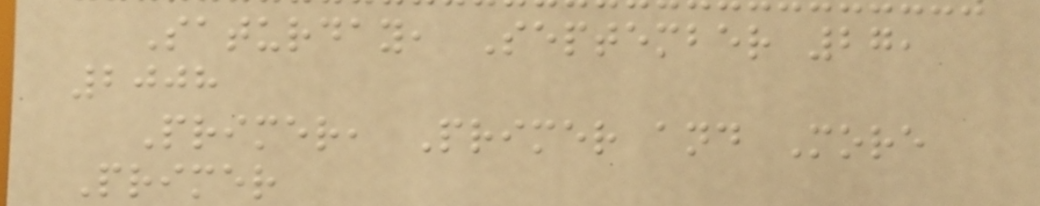Saturday, September 27,
2008
Primer, Primer and More
Primer
